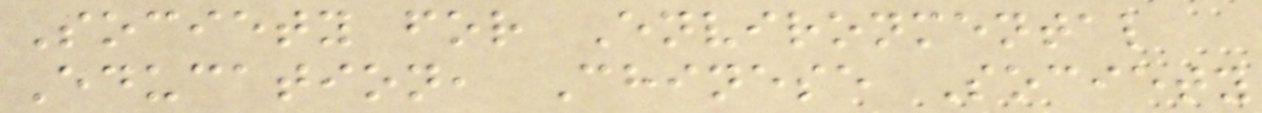Society for Environmental
Education, Chinese Society
